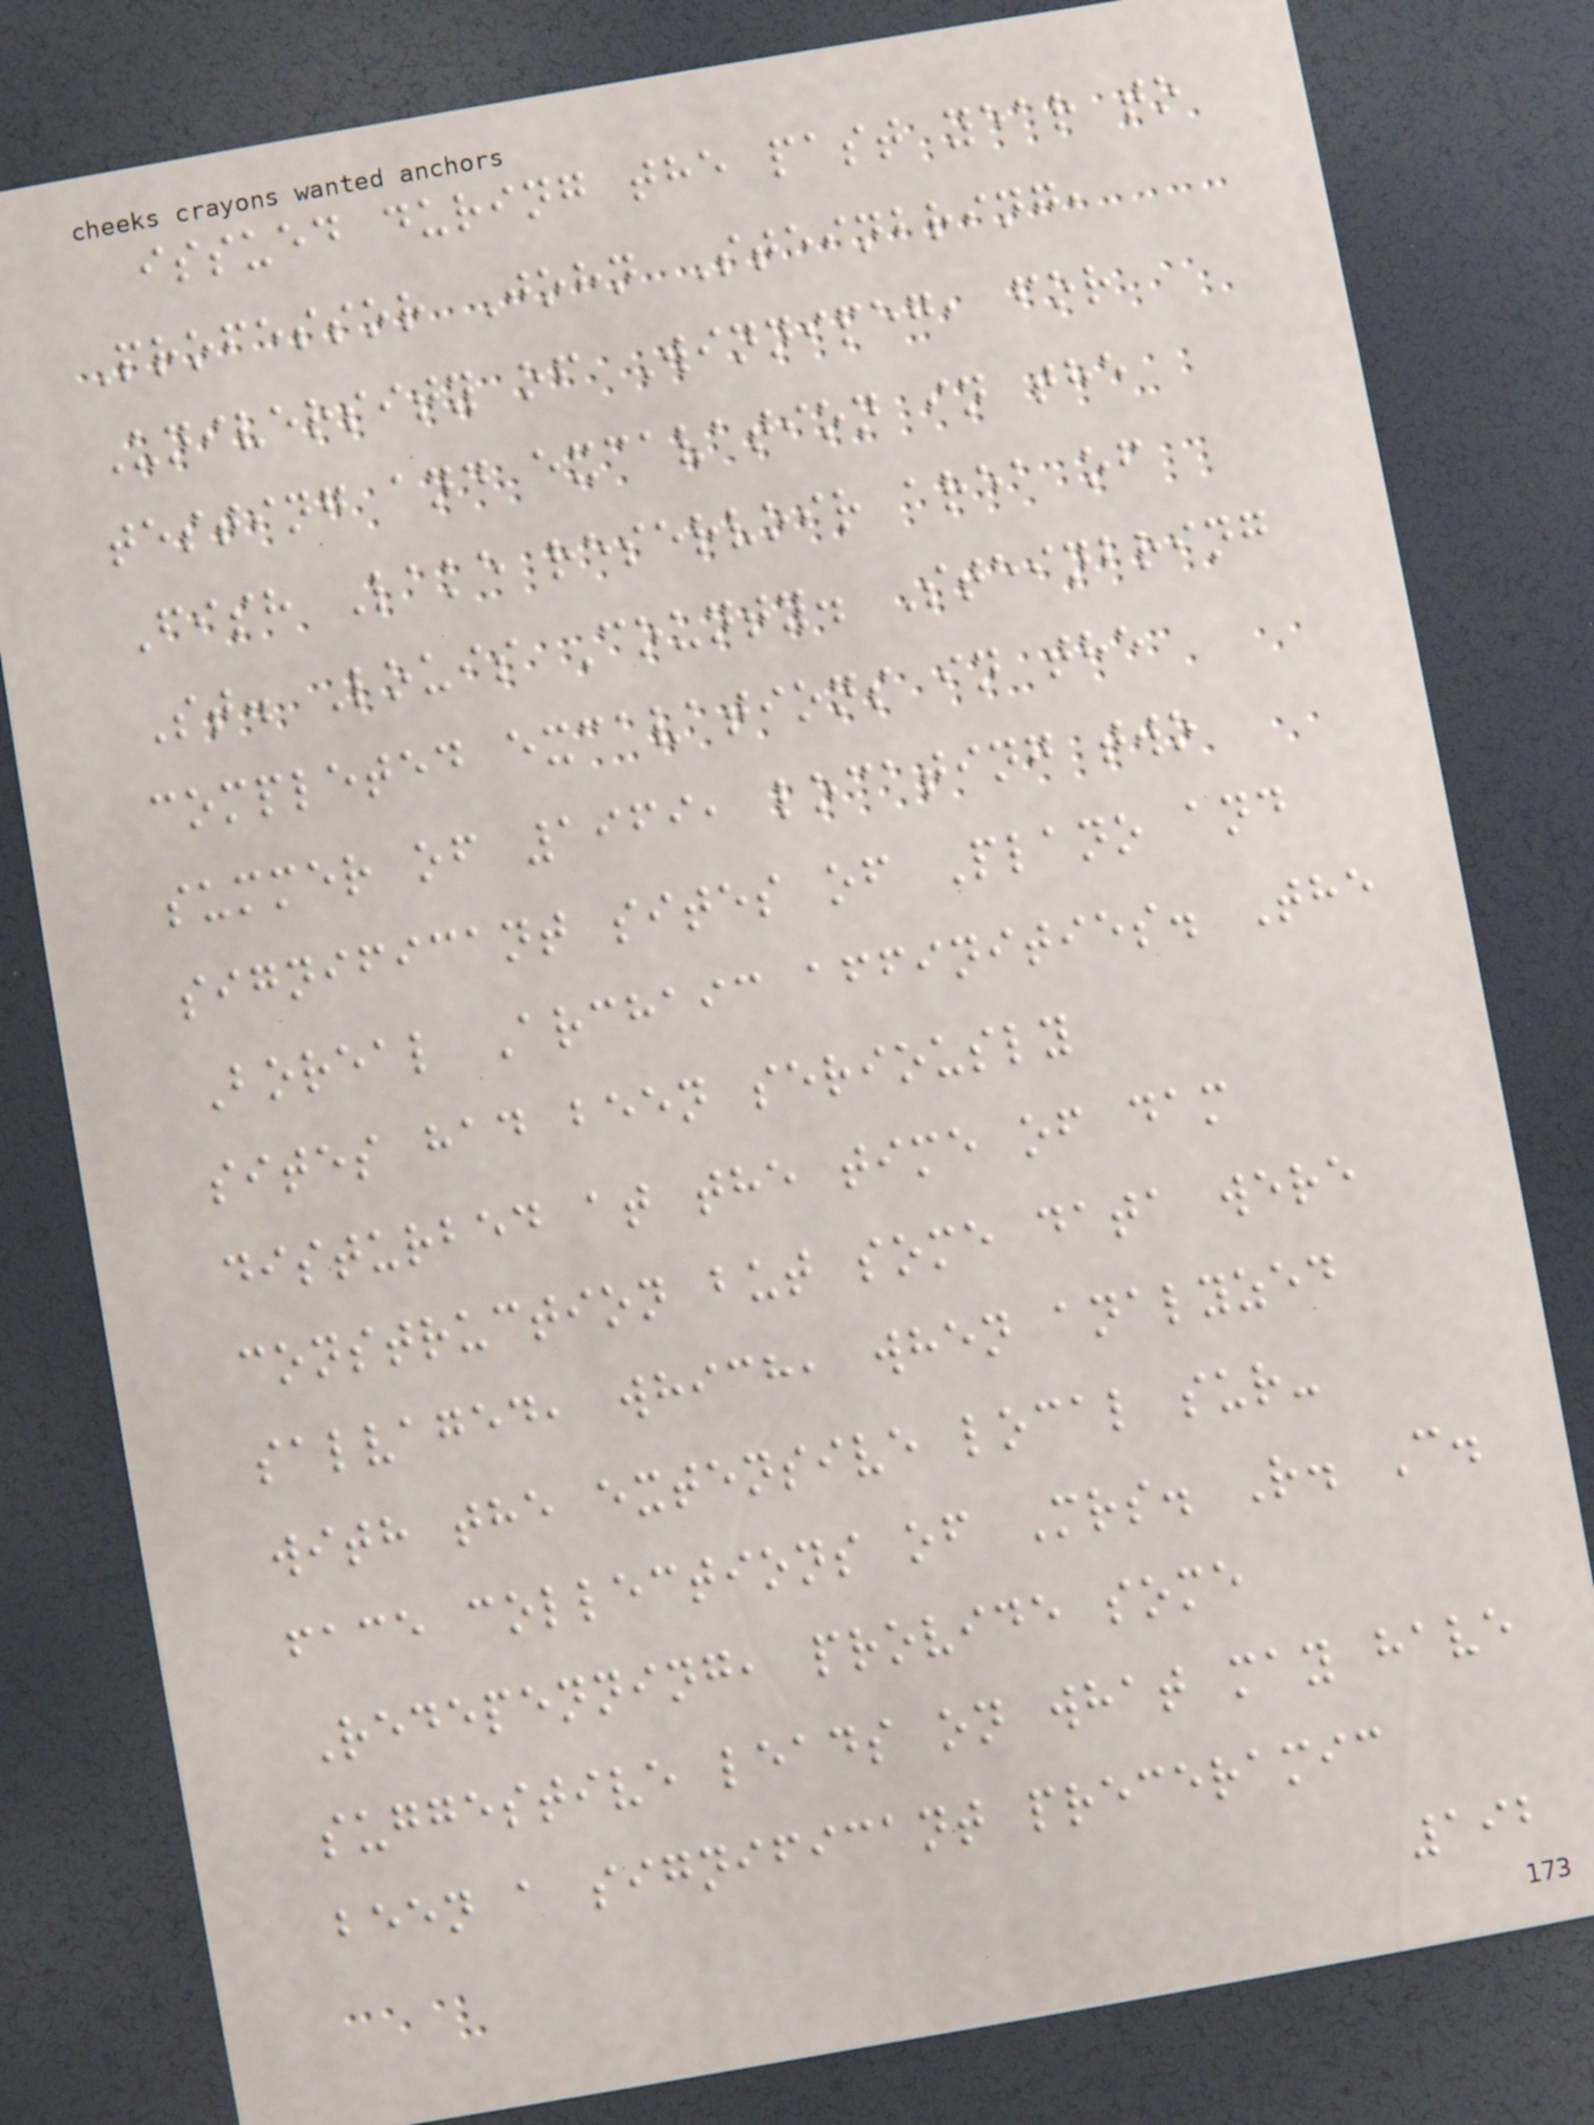issued during the past year to
Professor John Steinbring,
University of Winnipeg, for
testing and excavation in the
Fish Lake reservoir area of
St. Louis County. Steinbring
completed excavations in the
summer of 1969, locating two
significant sites of Plano and
Boreal Archaic affinities. The
sites had been seriously
disturbed at the time of dam
construction but some data were
salvaged, which, when analyzed
with the extensive local sur-
face collections of Mrs. R. C.
Redepenning, provide some
suggestive leads on what may have
been a significant preceramic
192
